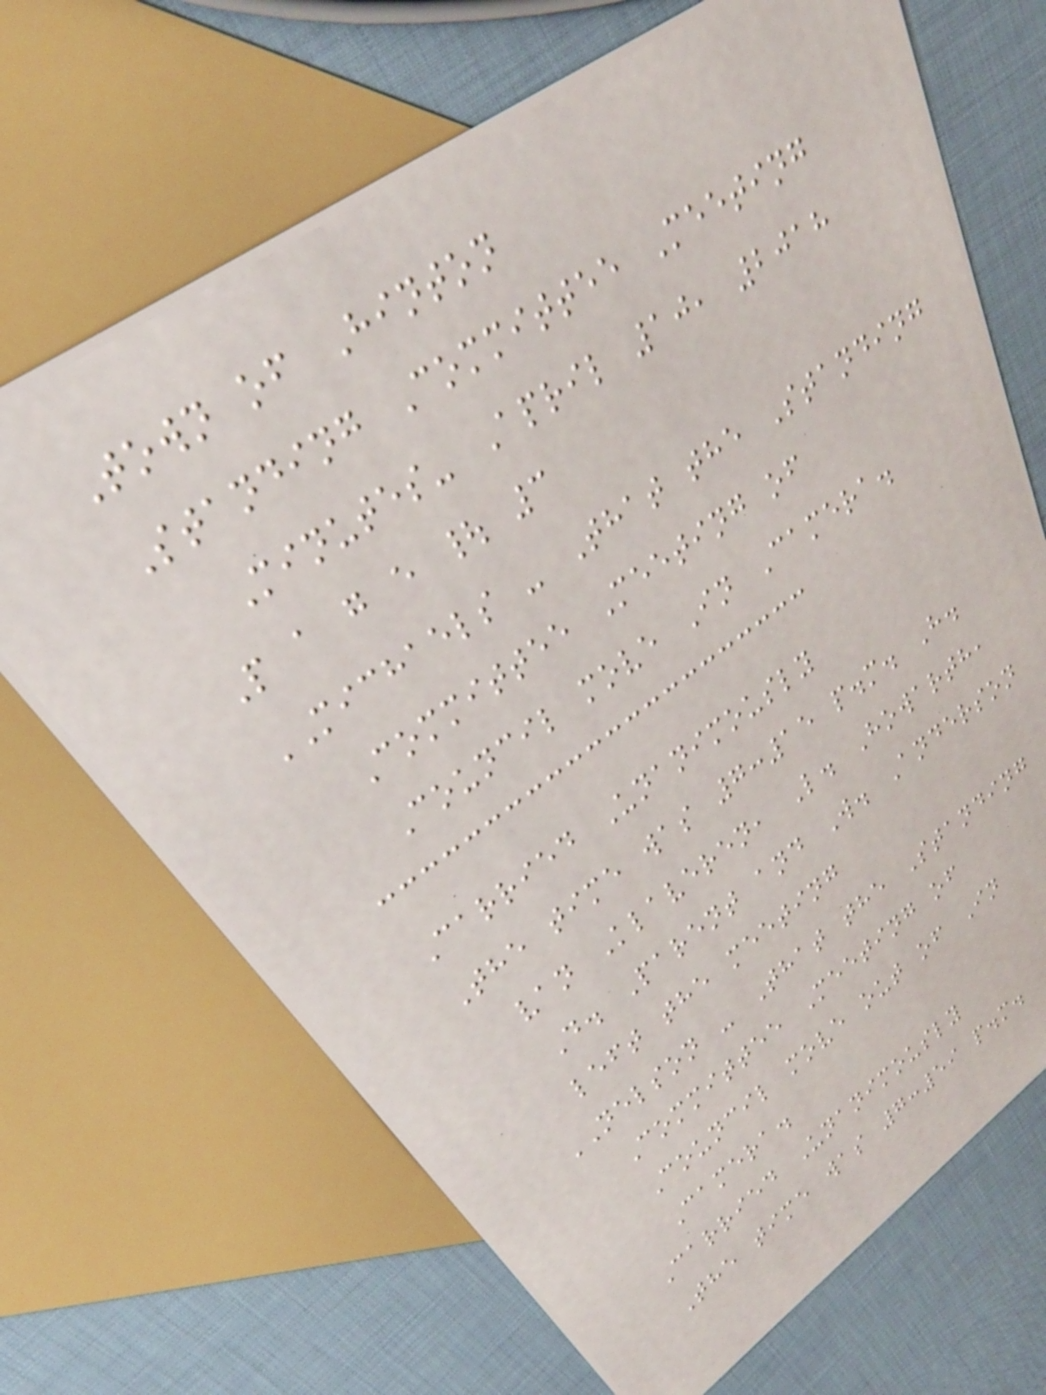Town of Hinton
Standing Committee Meeting
Minutes- April 10, 2018
P a g e | 3
MICHAELS - That the Standing
Committee Meeting of
Council move In Camera.
Carried Unanimously
The time was 7:15 p.m. H.
van Klaveren, L. Howarth,
D. Parent and W. Anderson
left the meeting
NELSON - That the Standing
Committee Meeting of
Council move out of In
Camera.
Carried Unanimously
The time was 7:59 p.m.
